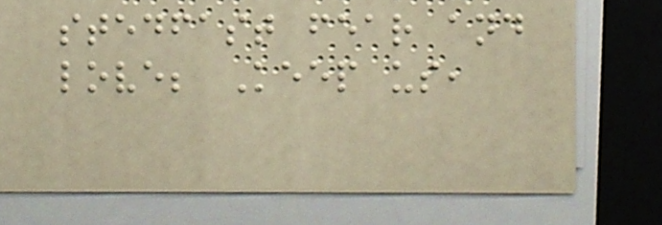stedfast fear and
love; Keep us,
